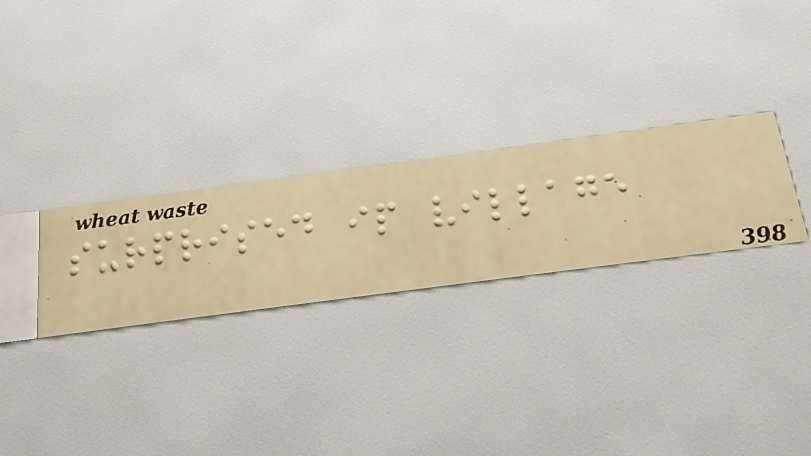surprised ip village
